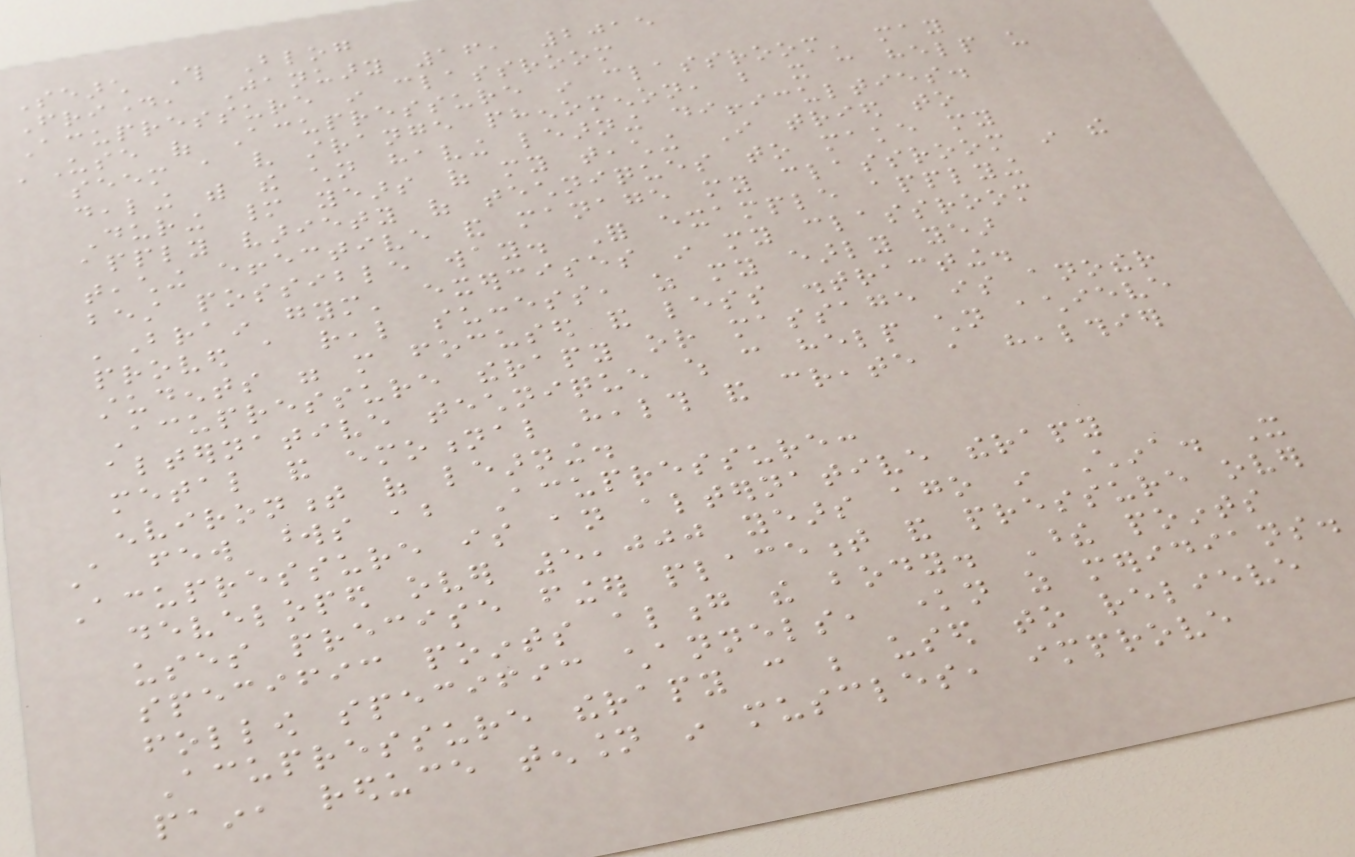Search This Blog
Friday, January 16, 2015
Acupressure in classroom
'Use of Acupressure in classroom' may
seem a very strange phenomenon, but it can help us
dealing with the children having learning difficulties.
During many years of my teaching I tried to
apply variety of techniques to make my
teaching effective and manage my classroom in the
best possible way. For example applying
'Brain gym' exercises in my classroom
proved a real success, as my early year
students were more focused and less distracting.
Acupressure therapy or massage is another
alternative technique which can help children achieve
metal and emotional health and create a healthier
environment of learning.
A few words about Acupressure:
Acupressure is an alternative therapy
developed over 5,000 years ago in China. It
uses precise finger placement and pressure over
specific points along the body. These points
follow specific channels, known as meridians.
Acupressure therapy can be used to relieve
pain, reduce tension in muscles, improve
